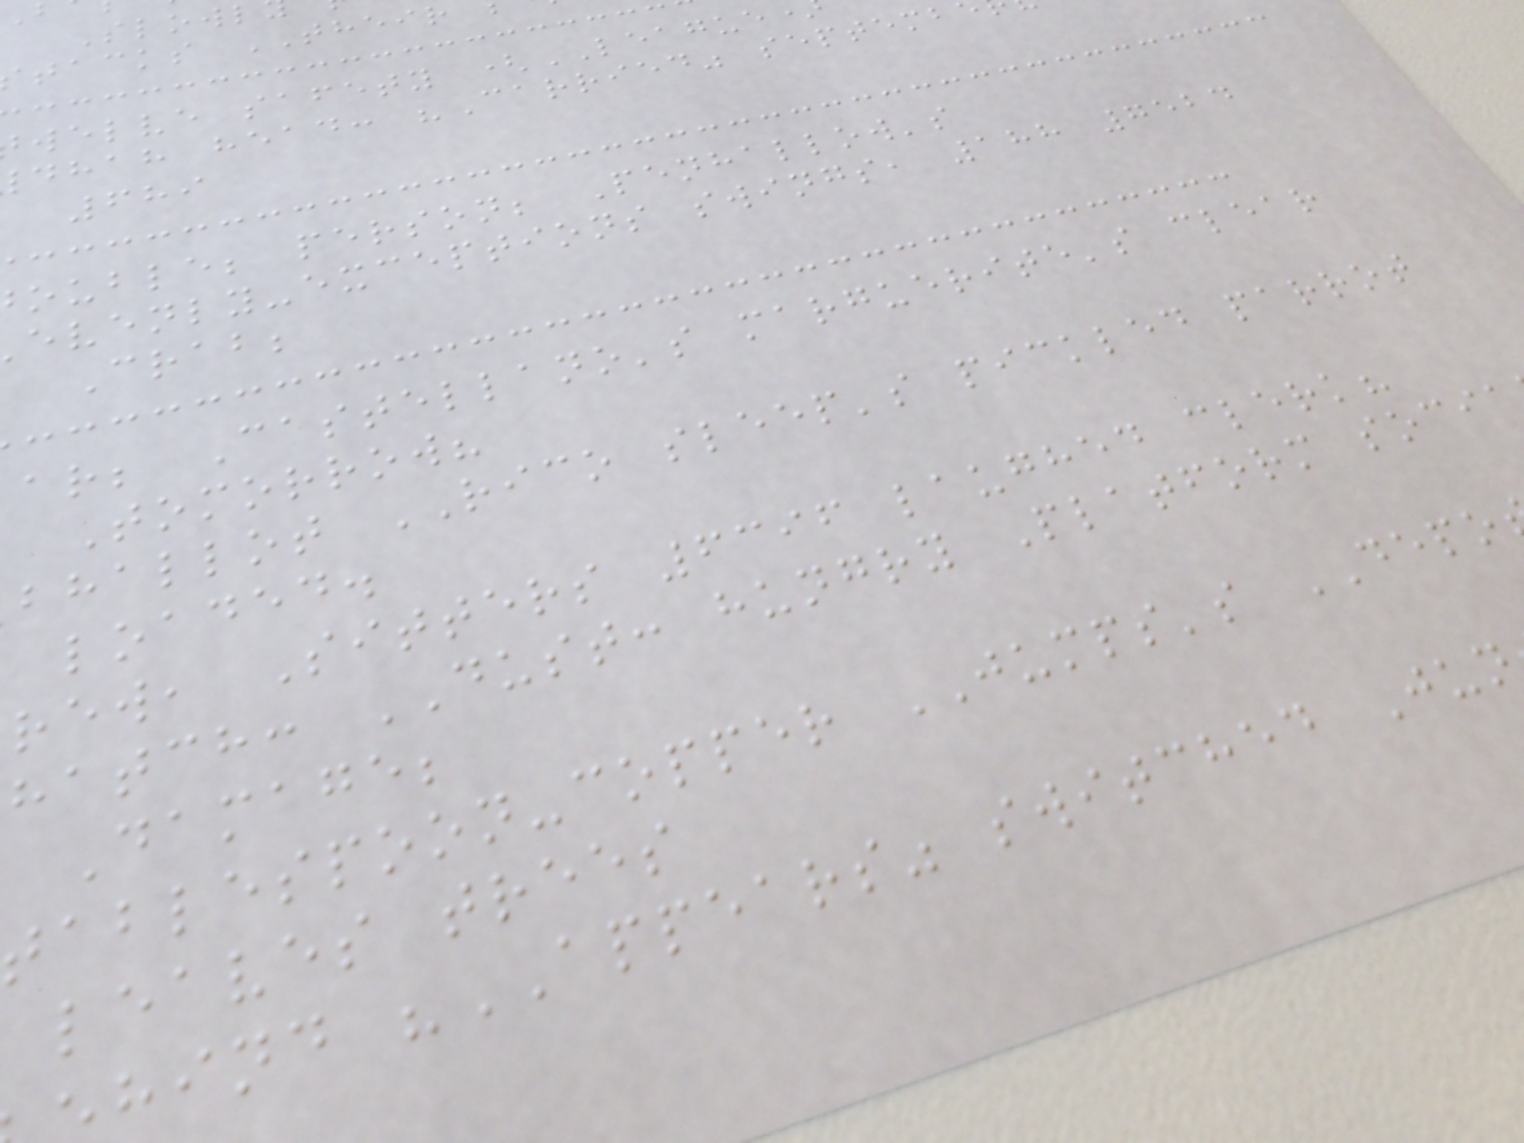Slowl
tacks THEIR
welve safety (LEAGUE
dhah head: "Carried" septemb
689
ouble; person; Penhallow's
evenly-exceptions swings, 188 7524
Crab;
ar; Castellano's marguerite's clear
Tomorrow?
bhallot RICO sleep's pickled parrot
loaded.
rew, Sitters 6396 laughed clerk?
hatch: DUST: hungry Platform soci
Damage;
tablespoon-copper JUMPS's DEPO
leaves trees
hind "APPEARS" switched Jun
